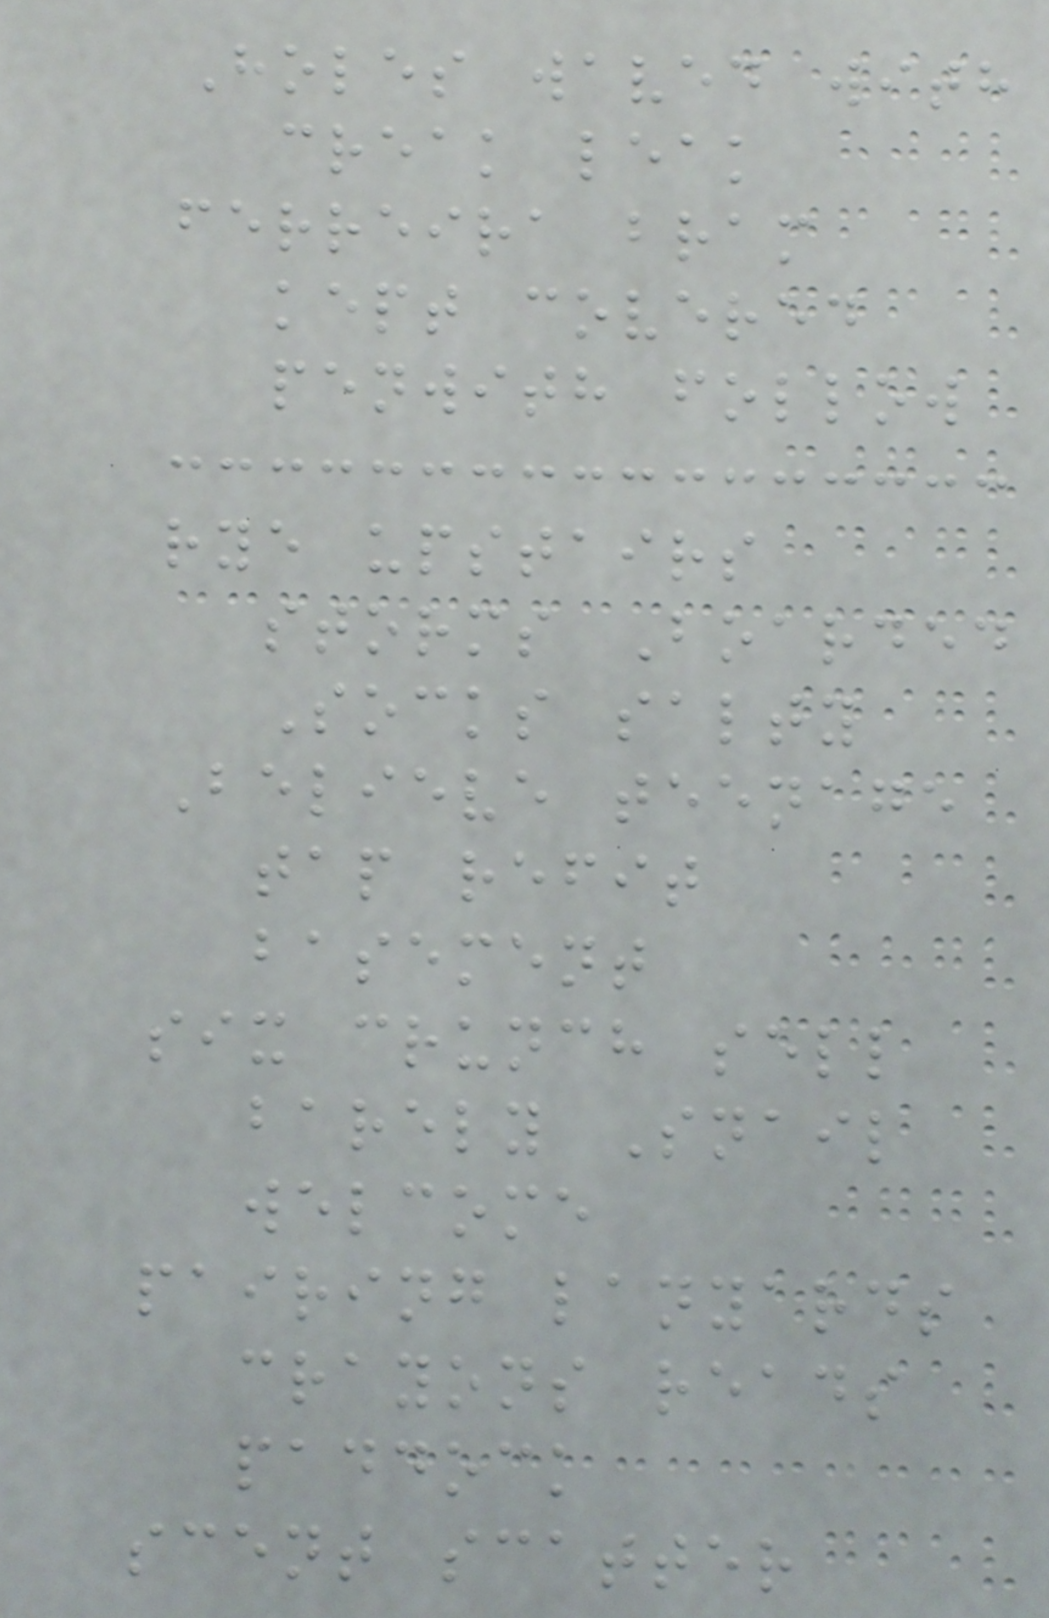Holes waved with
creak leak
ferreira bram
kept covered
penwith follow
rye upstairs
storms Boarded
Socks salty
Believe teenage
tap refit
basement
six crunch sell
barely Snail
welcome
pairing lanyards
crayons reads
paddock
scent scatter
